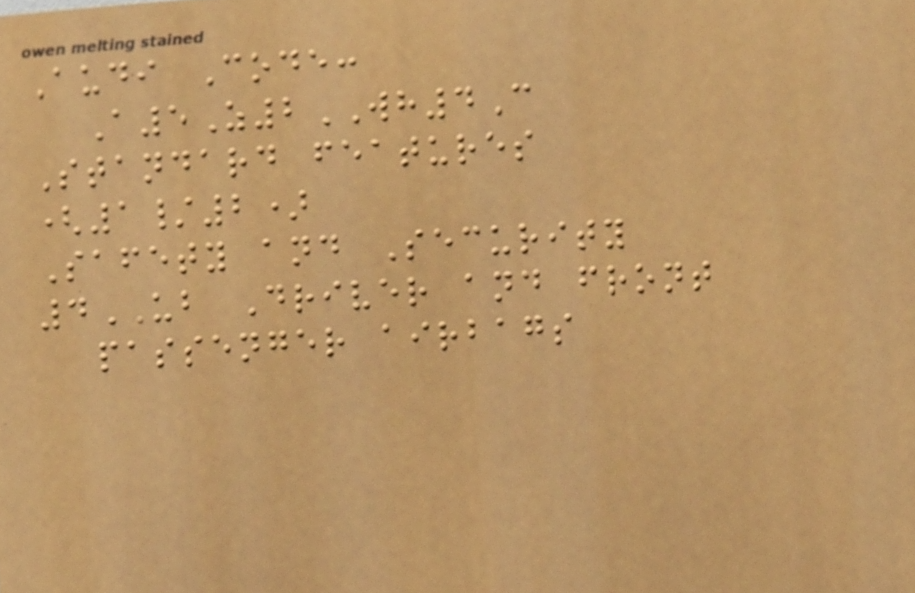Audi Code:
A5Z2WH4C
Standard features
(1/2)
Safety and Security
4UB Driver and front
passenger airbags
